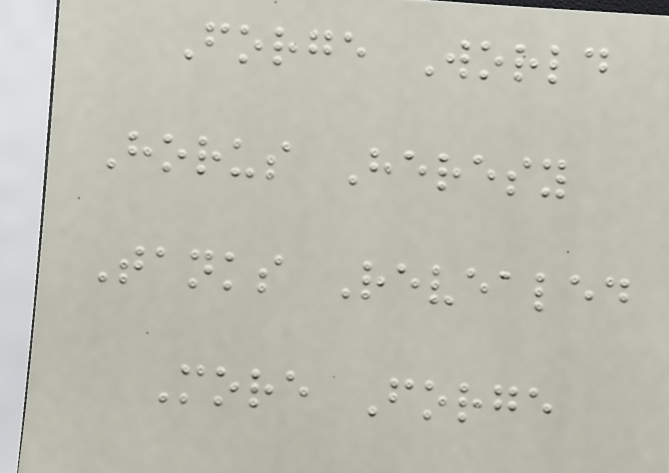Forge World
Horus Heresy
Tanks Revealed
More Forge
